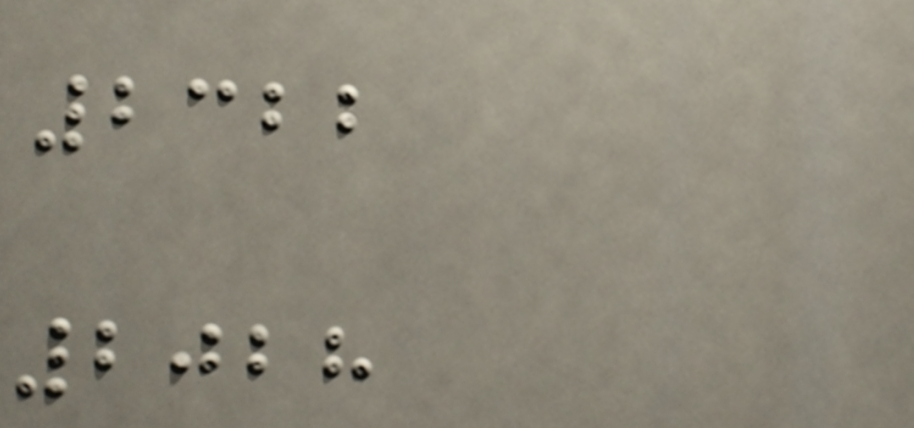2322
2028
